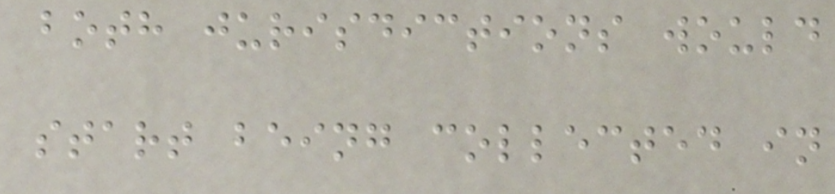both jurisdictions would
start being collected in
